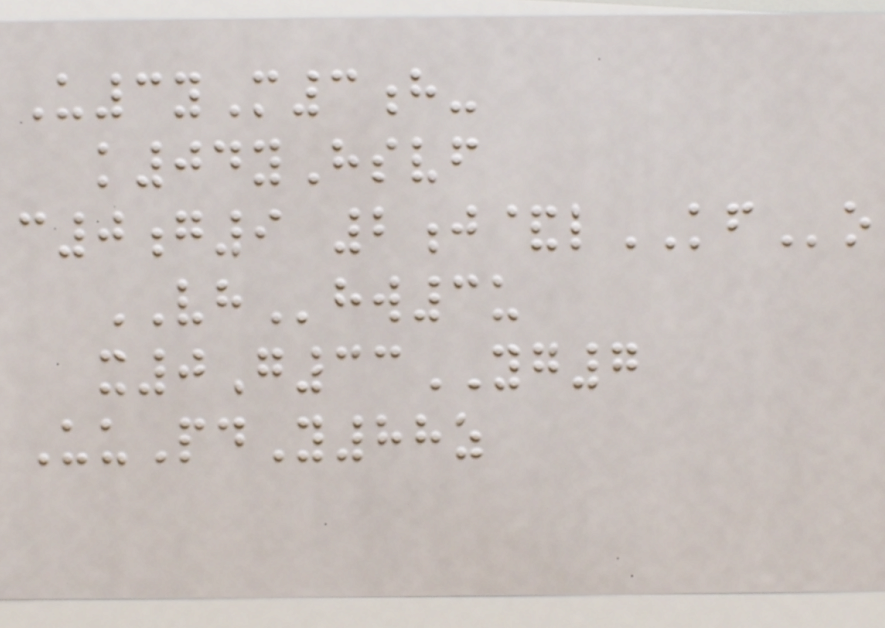U3yM3h-
k04yHsvf
c0g9 2j&lKFo
VHhw3u
x0G33YG7
UuPdY88z
